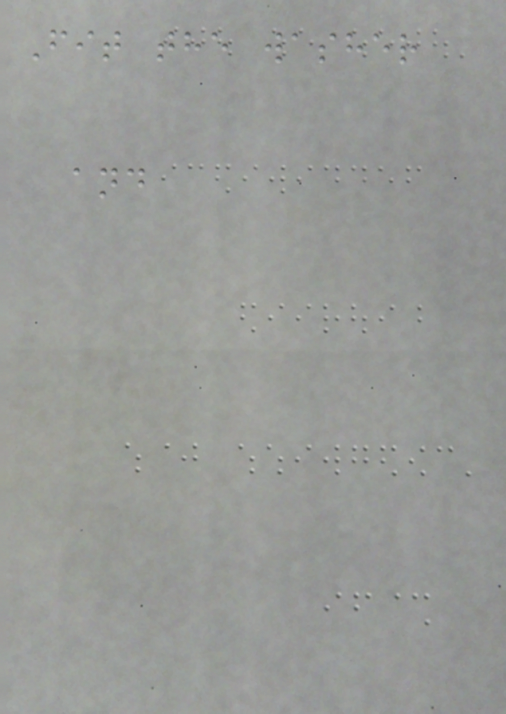Fit the washer
and
